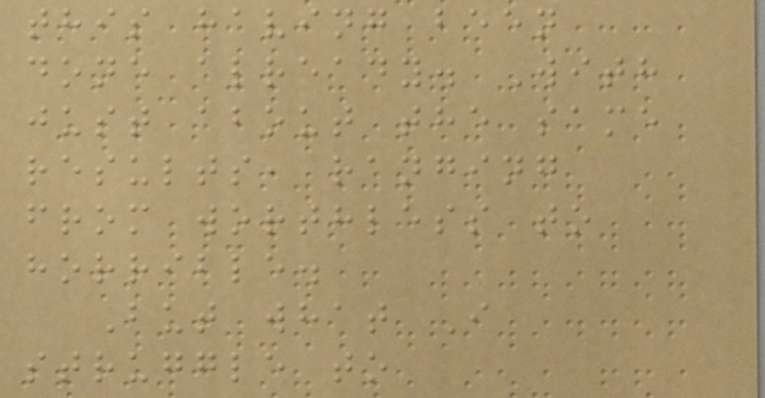this having been
done already. With
just about the same
results, ranging
from worthless to
horrible.
But what I
struggle to
